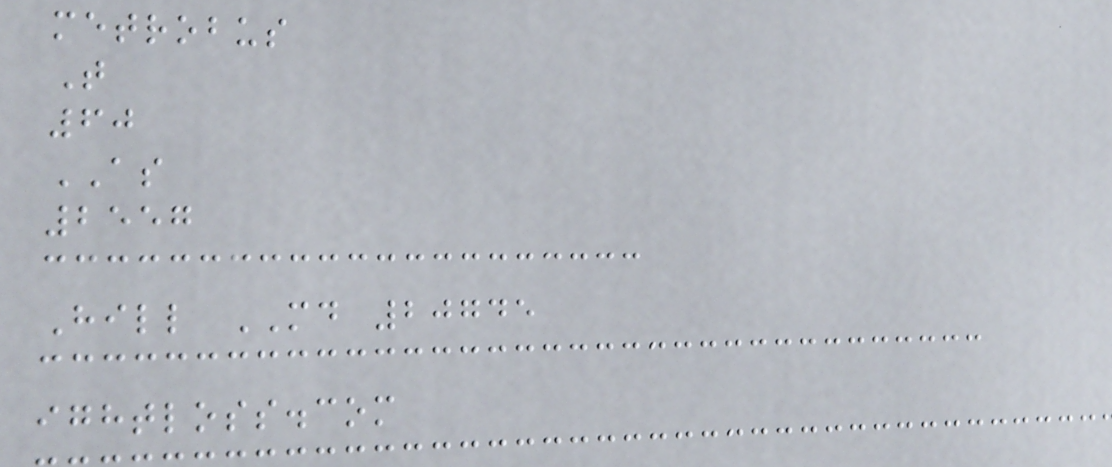metrobus
T
60
AS
2557
Hill MD 20745
ightloss.com
